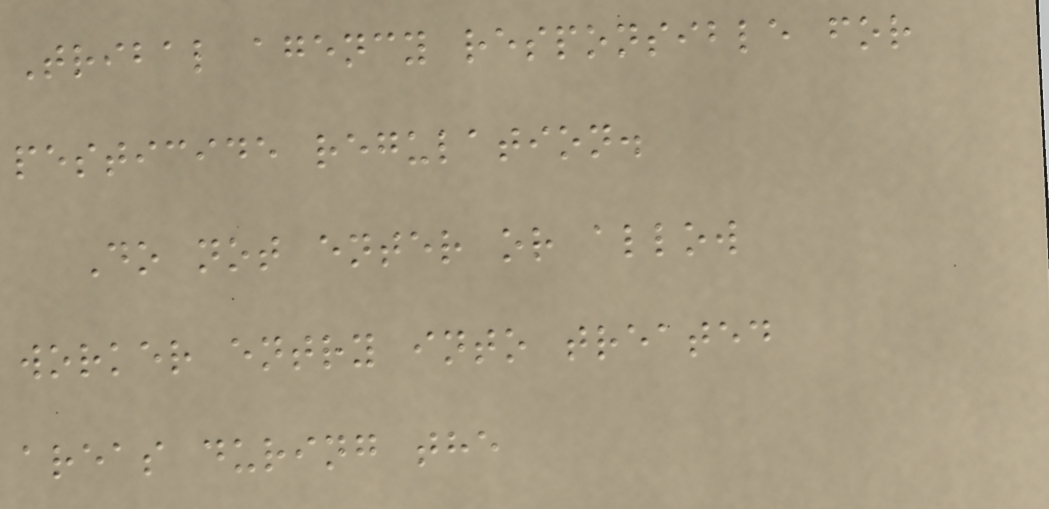Tribal agency responsible for
pesticide regulation.
Do not enter or allow
worker entry into treated
areas during the
